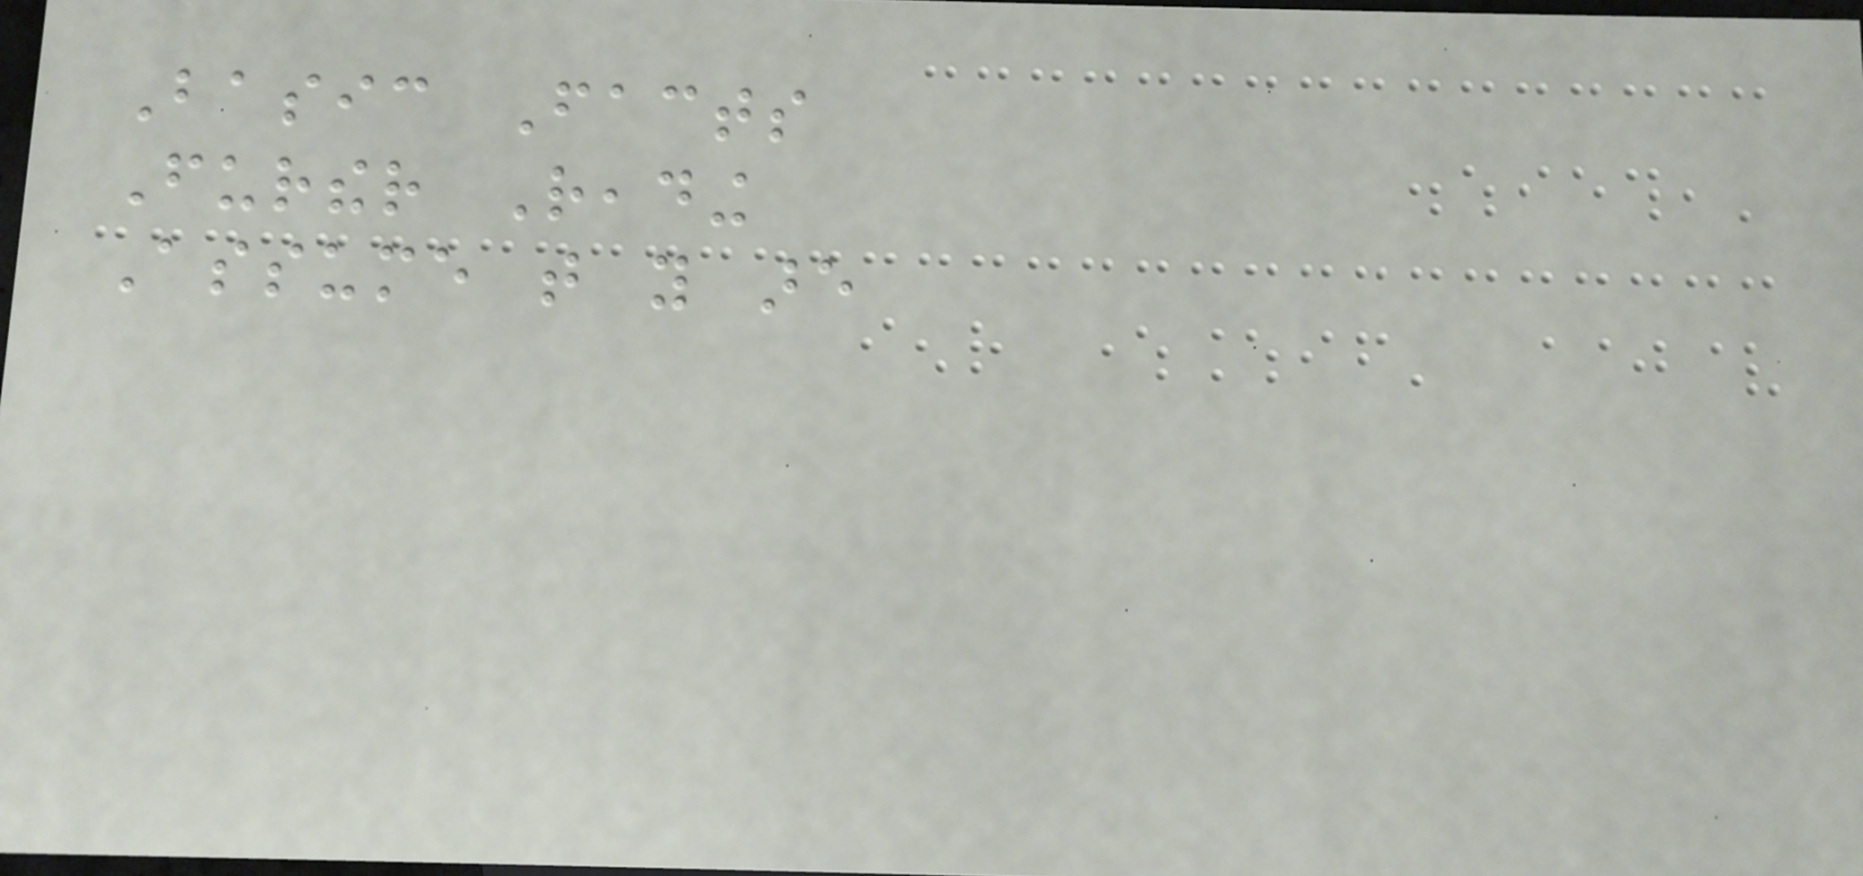Basic Facts
Further Reading
Assume that you are
